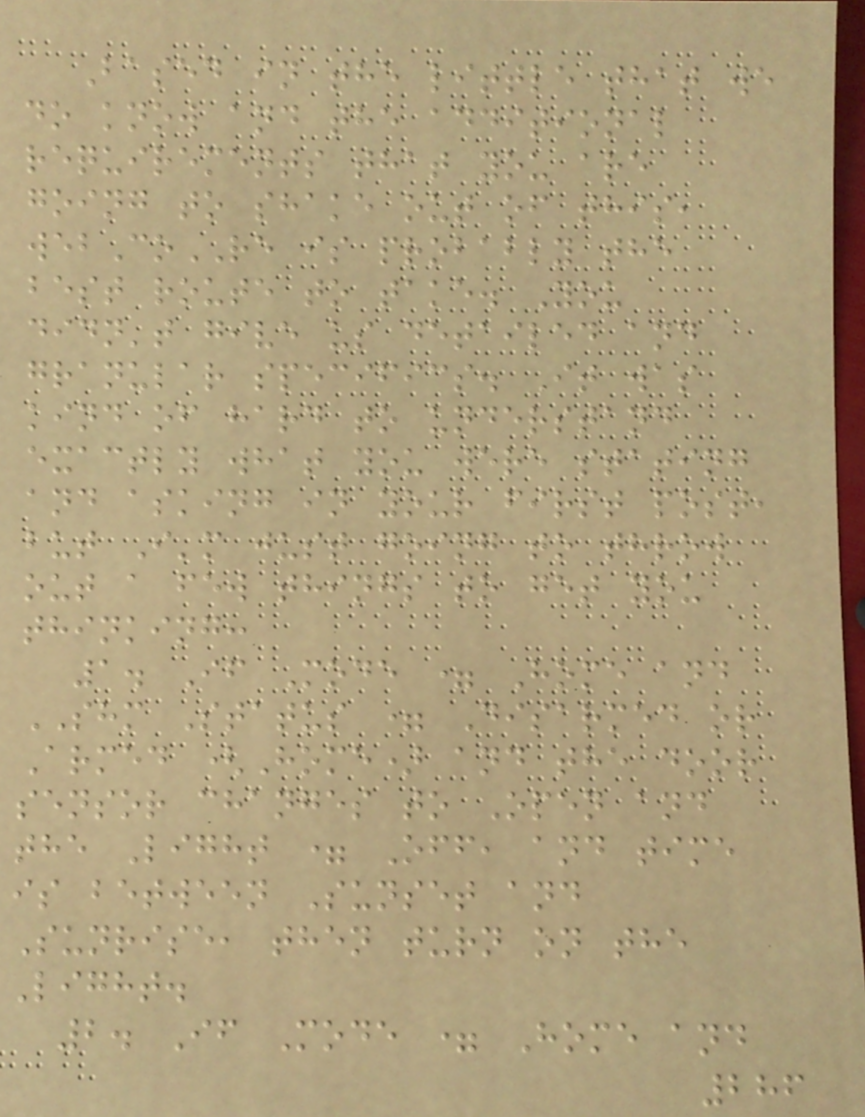Based in the little that we
do know and the additional
requirements that you are
going to shake out of this,
webCoRE is probably the
best route to take. You
didn't give us detailed and
granular specifics. It was
kind of hard to understand
exactly what you were stating
and asking in your first post,
but I'm just going to throw
out a few things to get you
thinking:
1. If Mode = Home and
SHM Status = Disarmed or
Armed (Home) and the door
sensor changes to Open and
the Light = Off, and time
is between Sunset and
Sunrise, then turn on the
Light.
2. If Mode = Home and
286
